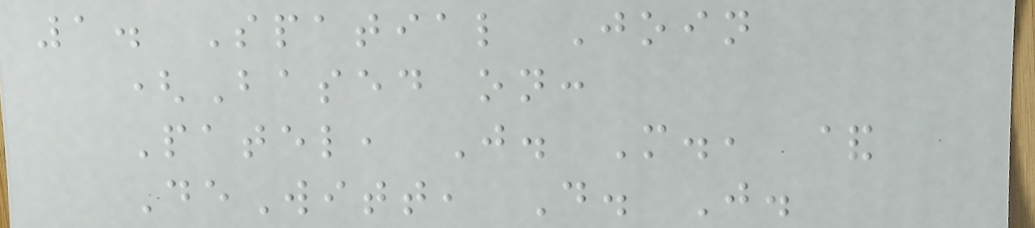1. Spatial Join
(Based on:
Patel, J. M., &
DeWitt, D. J.
